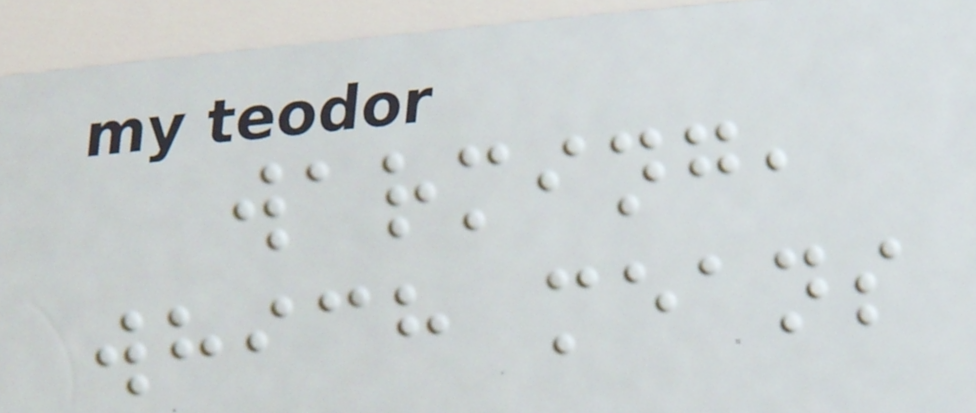warming,
which means
